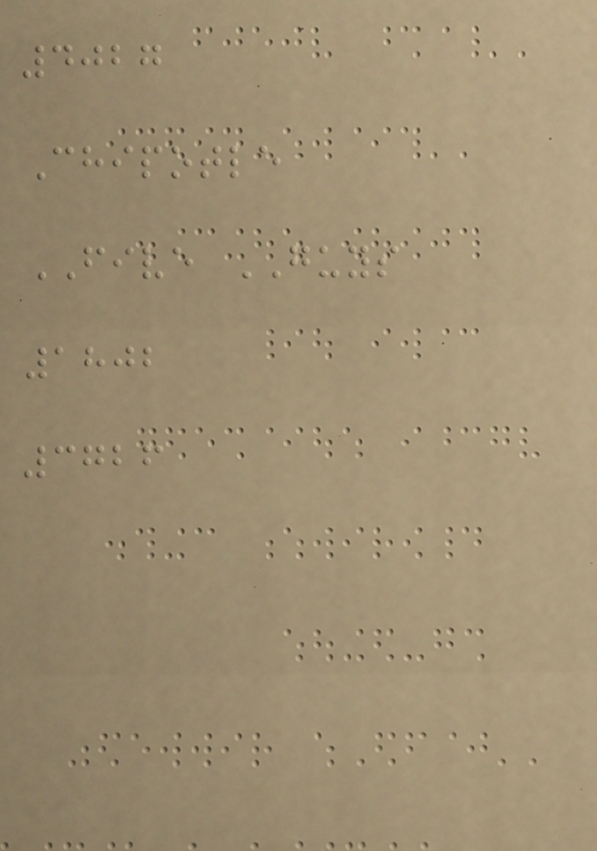4027
Chipotle
FIVE GUYS
1802
3726
